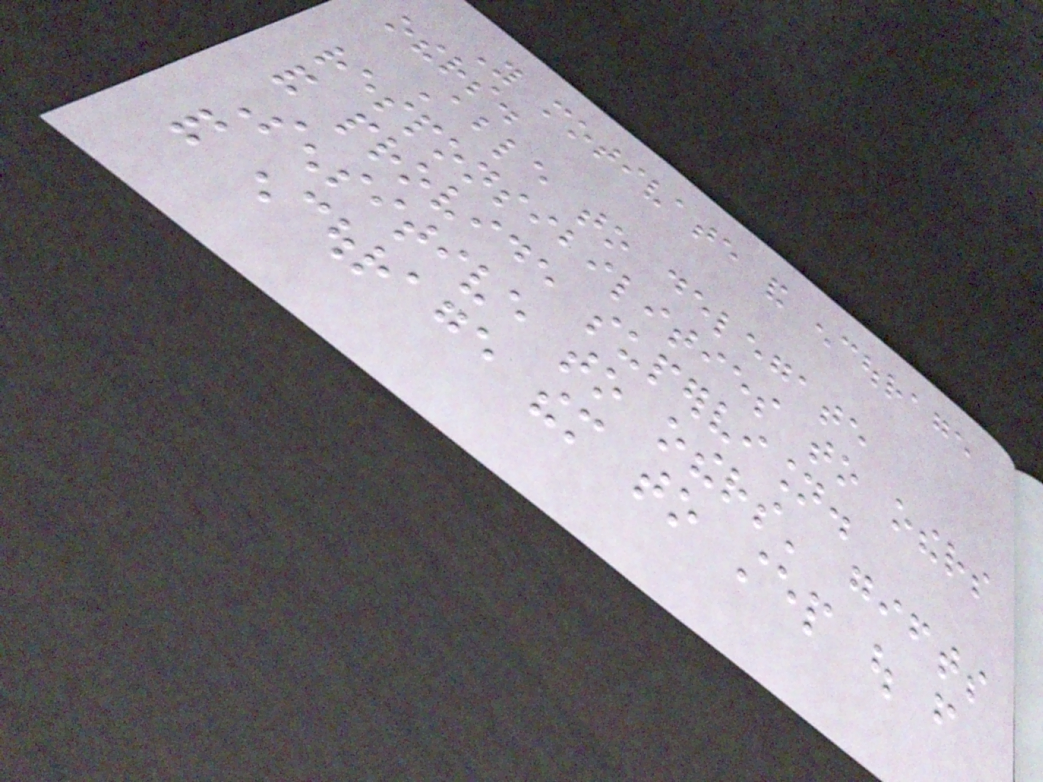You motivate and encourage
others.
Able to delegate
responsibilities to others
and provide supervision.
Sensitive to others' gifts
and encourage them to step out from
